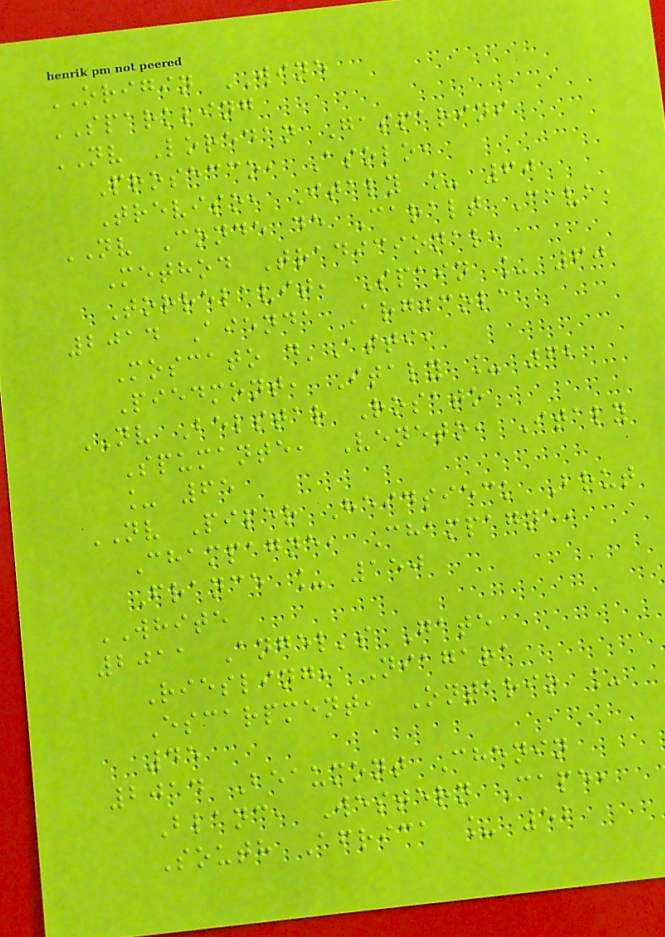ORIGIN WINE
SPARKLING
NV Loredan Gasparini
Prosecco, Asolo,
Treviso, Italy _ 60
NV Conde de Caralt Cava,
Method Tradicional,
Torrelavit, Spain _ 60
2014 Aienda Argicola
Moscato d'Asti,
Piedmont, Italy _ 62
NV Belstar Rosato
Spumante, Veneto, Italy
_ 65
NV Piper Heidsieck Brut
Champagne, Champagne,
France _ 150
WHITE
2011 Angel's Gate
Riesling, Niagara
Escarpment, Ontario _
45
2014 Beaumont Chenin
Blanc, Western Cape,
South Africa _ 52
